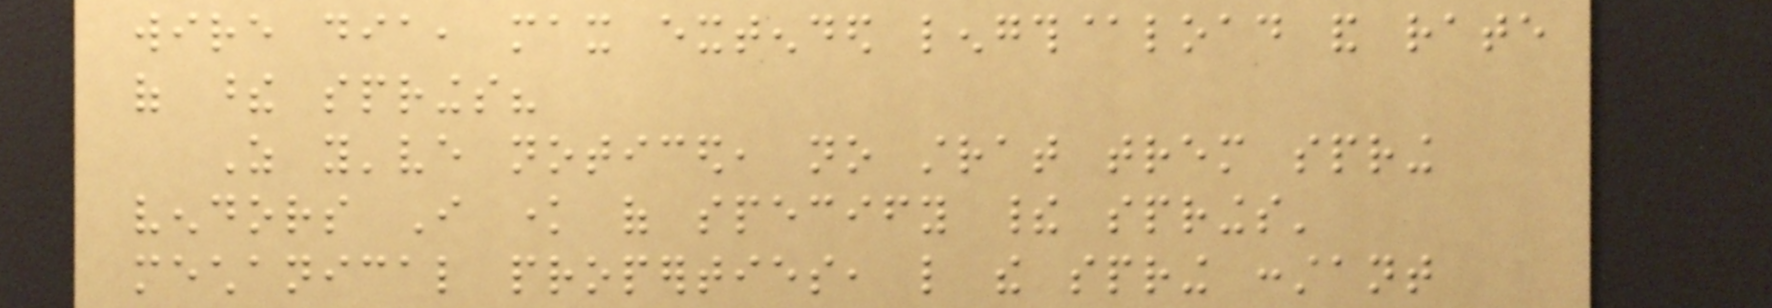wire dia, max extended length@load and rate
of these springs?
As you've noticed, no strat trem spring
vendors I know of specify their springs'
mechanical properties, like the spring constant
